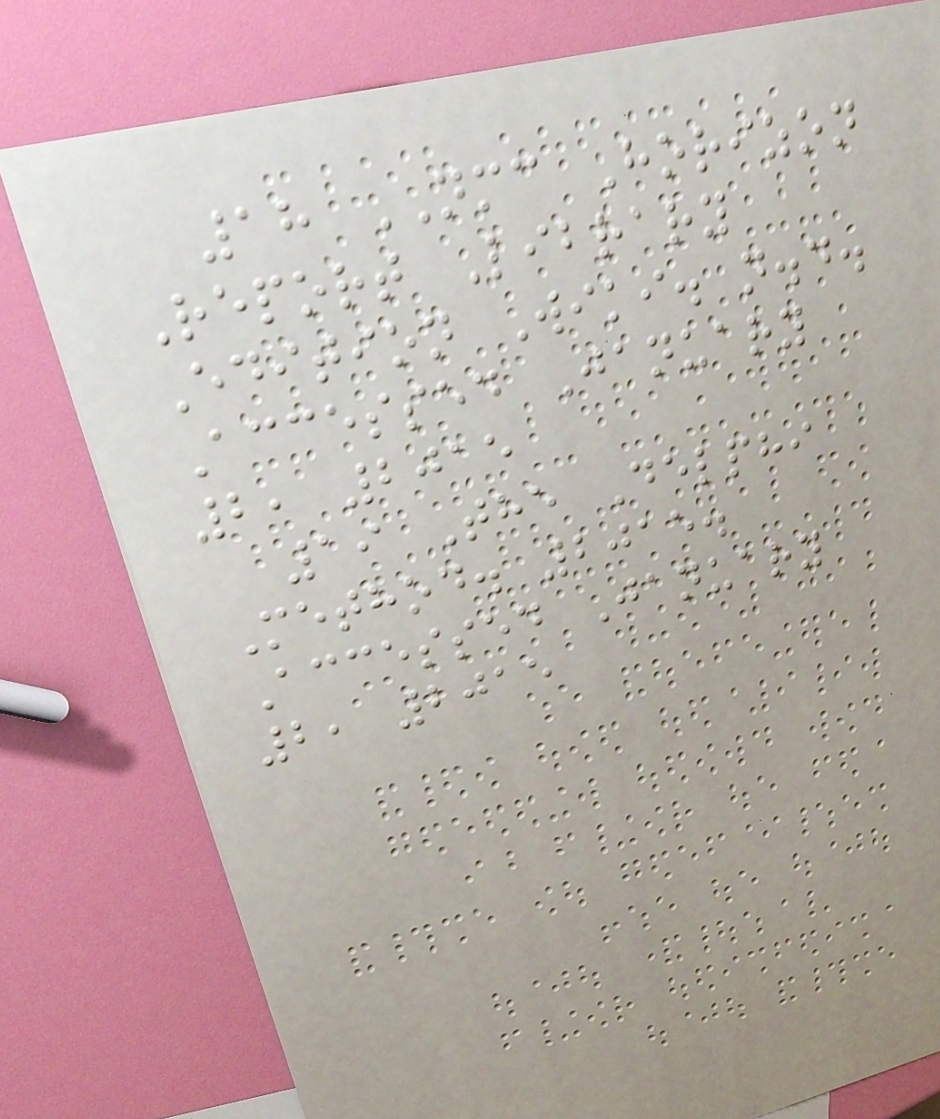18 NMC Horizon
Report Library
Edition Wiki. n.d.
Accessed January
2, 2015
19 The Delphi
Method. 2015.
Accessed January
2, 2015
